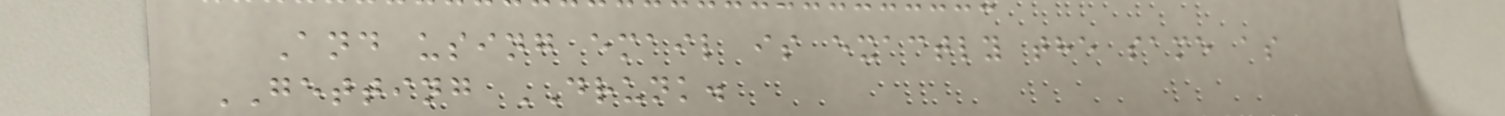And using email is exactly the same as
GETTING DRUNK.
